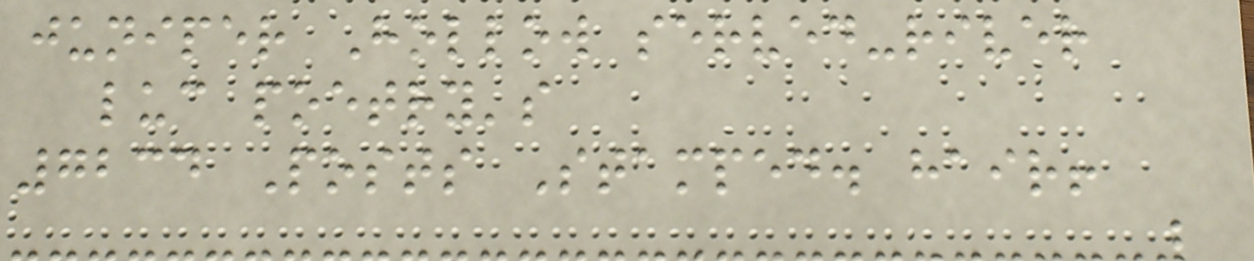juniper Hollow served-river
luc poetry's
7234 Posts Stamped. hair!
